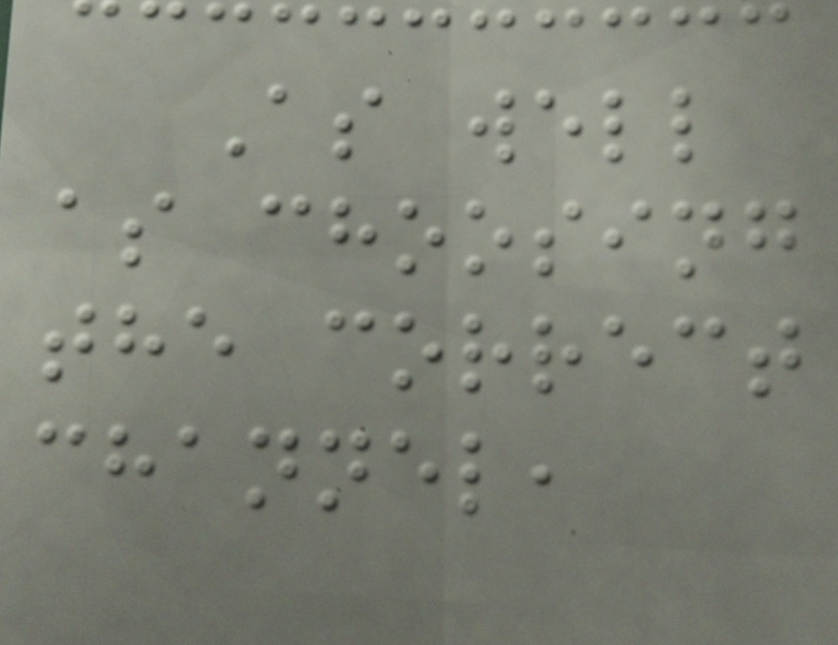As well
as choosing
the correct
channel,
